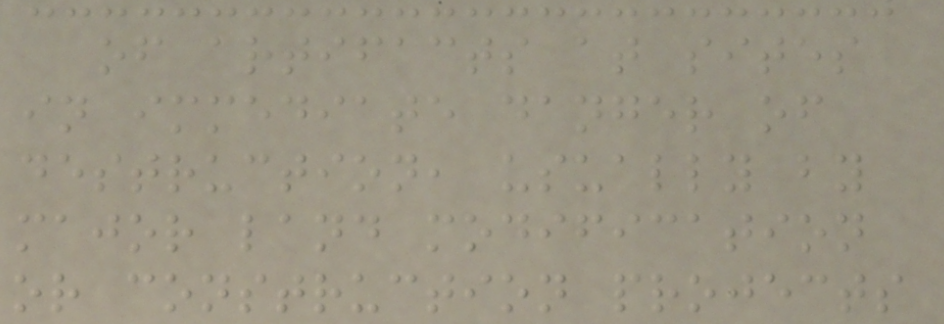of artifacts at sites
in immediate danger of
destruction, usually by
major land modification
or construction projects
